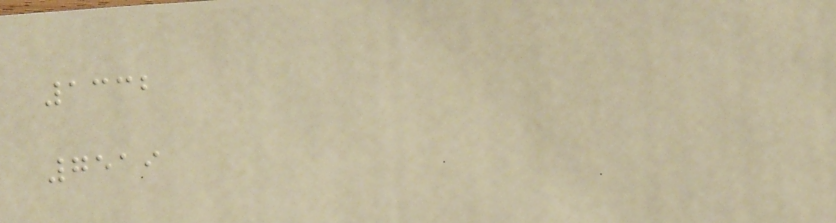1332
7519
